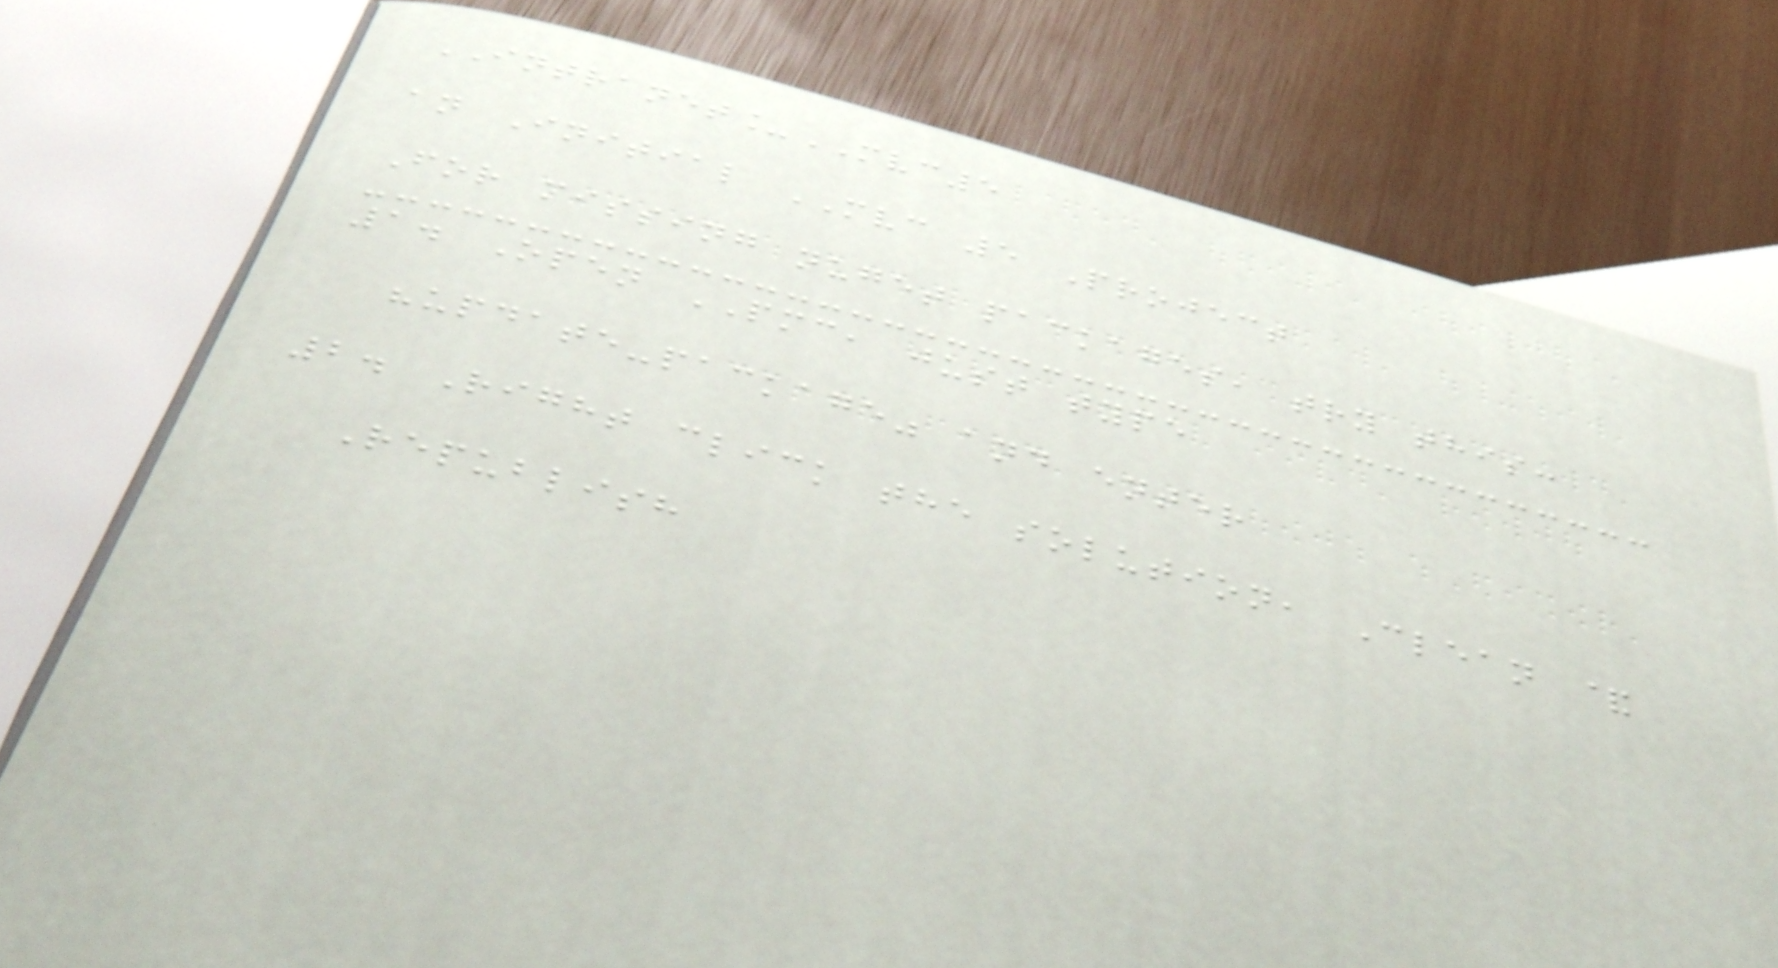INTRANET_MVC5
an Initial MVC 5 Project
For missing nuget packages, try this:
1. Open PMC, just type
"update-package" and enter
2. Right click the solution, Clean &
Republish
